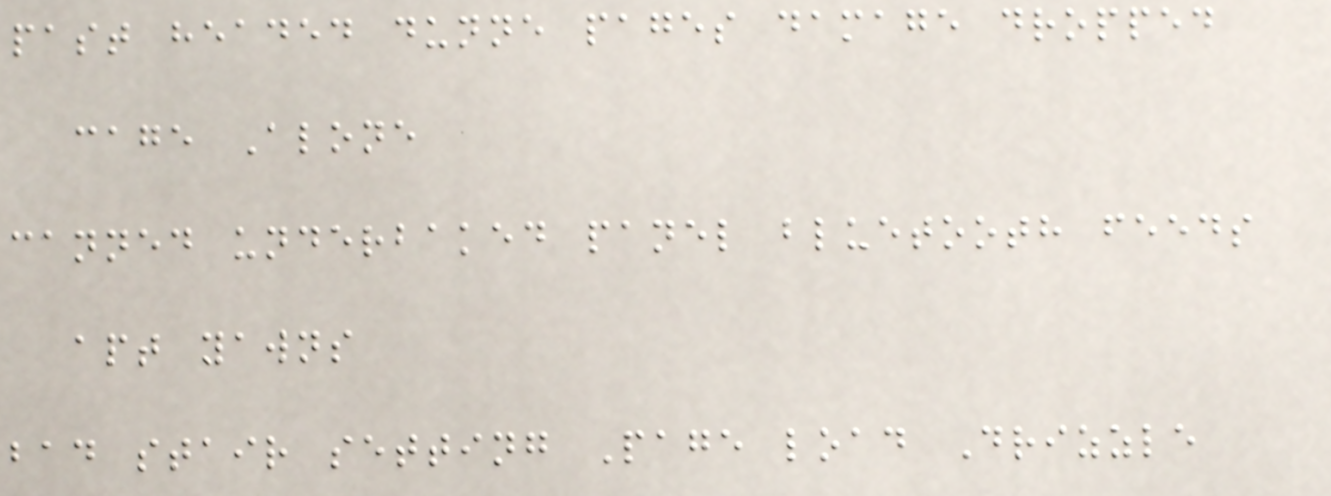past headed dunne pages damage dropped
cage Alone
canned underbaked panel bluetooth feeds
apt yawns
bad stair setting Page load Drizzle
